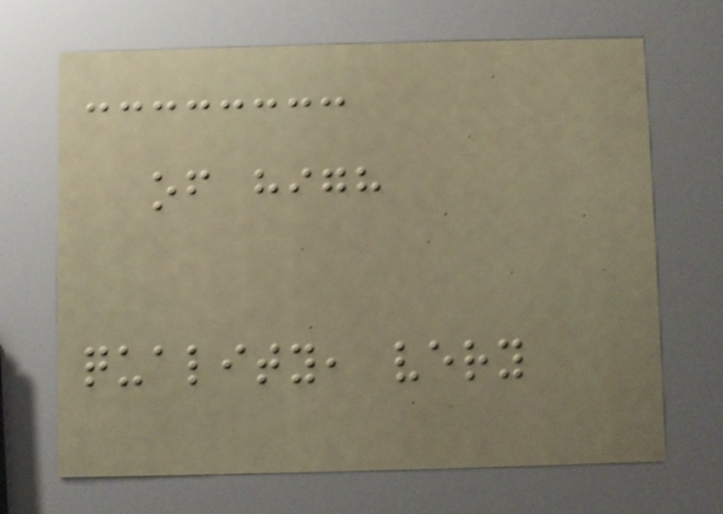of high
quality, very
